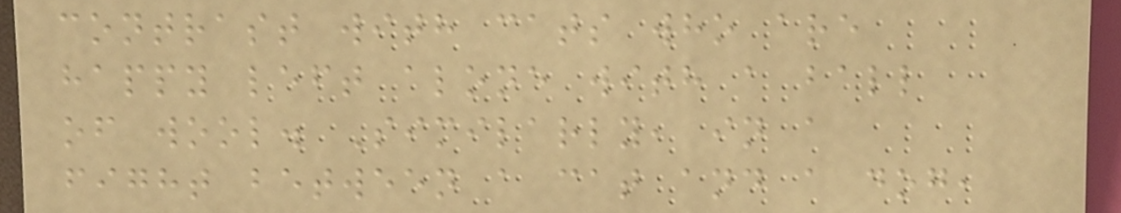contrast with cats who are
happy left alone with a ball
of wool. Similarly, in a
fight between a cat and a dog,
